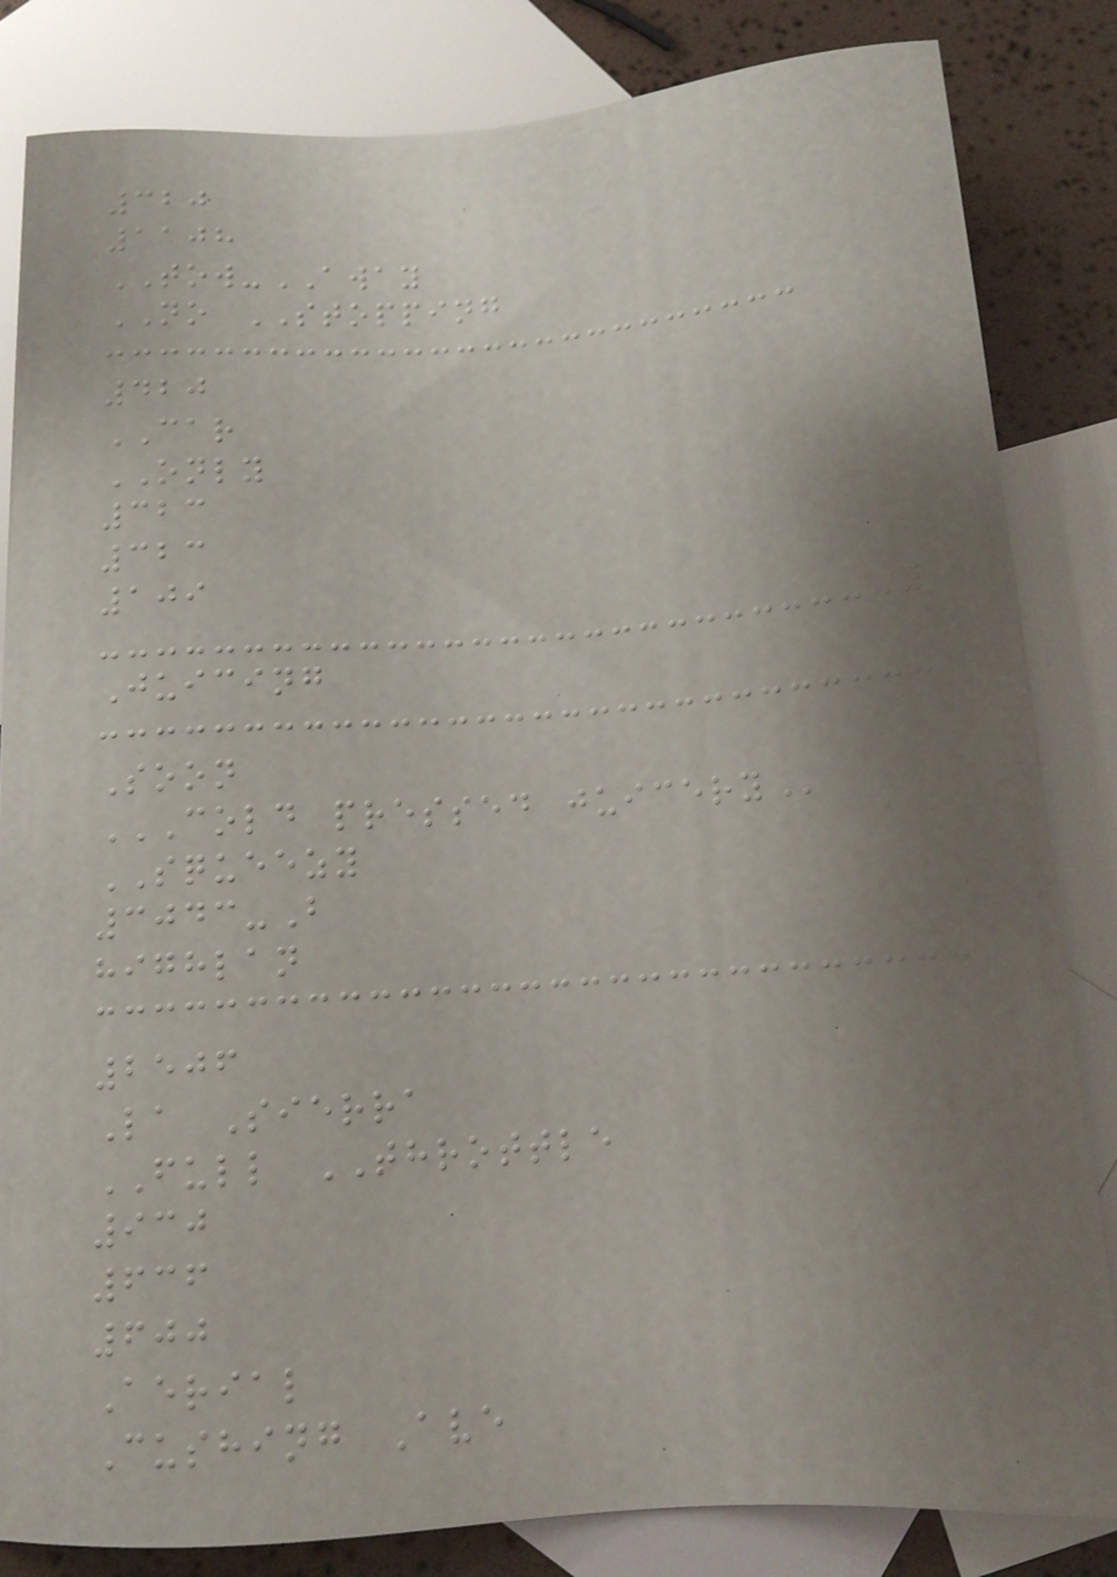320
1108
TOW-AWAY
NO STOPPING
420
CAR
ONLY
323
323
109
Juicing
Soon
COLD PRESSED JUICERY
SQUEEZY
3043-B
highlan
2506
La Sierra
FULL THROTTLE
930
636
600
Aerial
Cushing Ave
